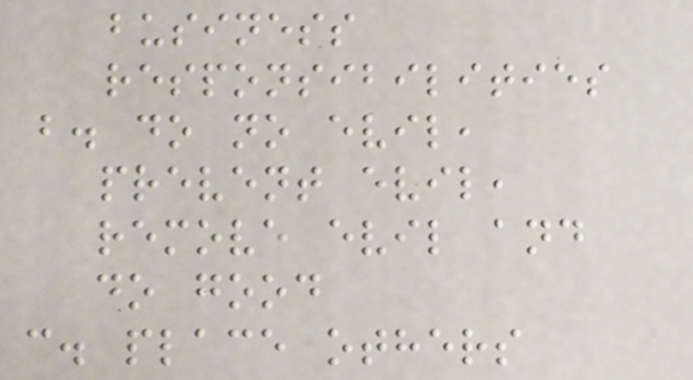business
responsibilities
b. do no evil,
prevent evil,
remove evil and
do good
c. place others
